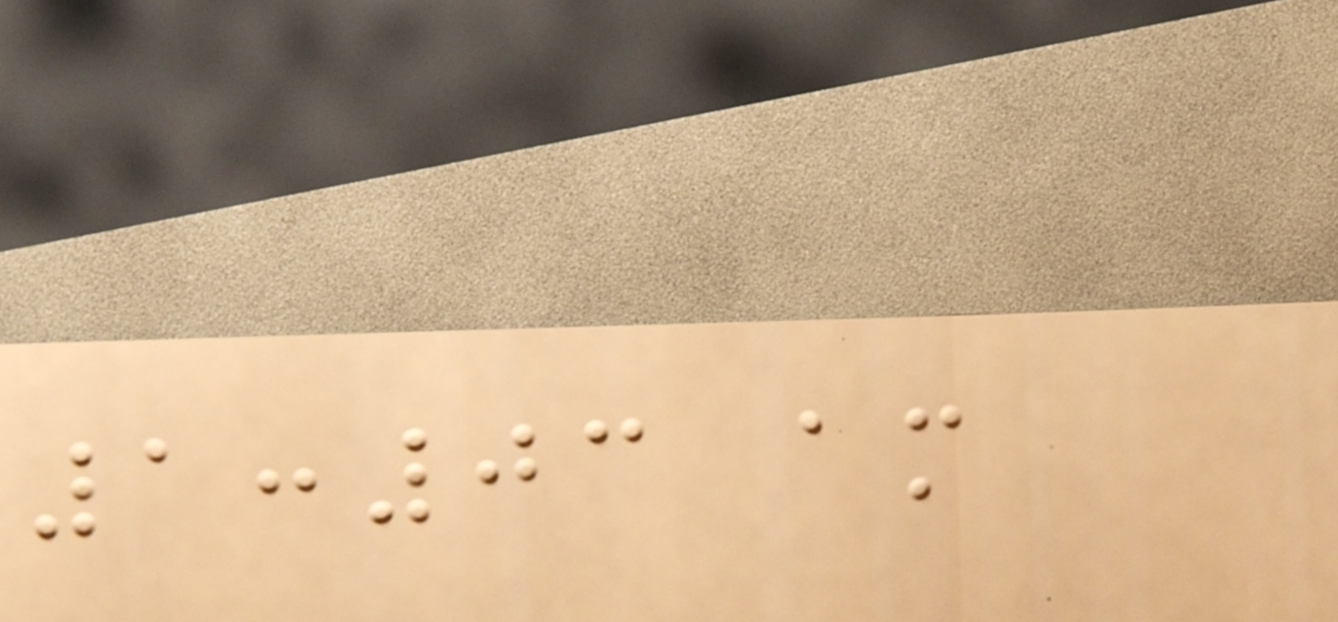1:03 am
